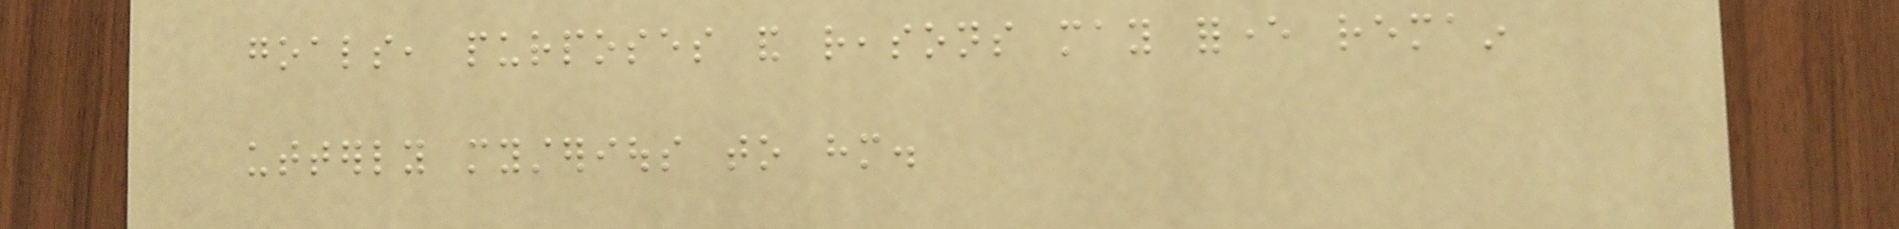goals, purposes and reasons may forever remain
utterly mysterious to him.
